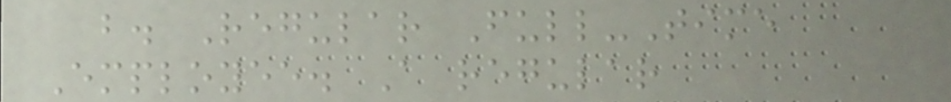b. Regular Full-Time
Employee. A regular
